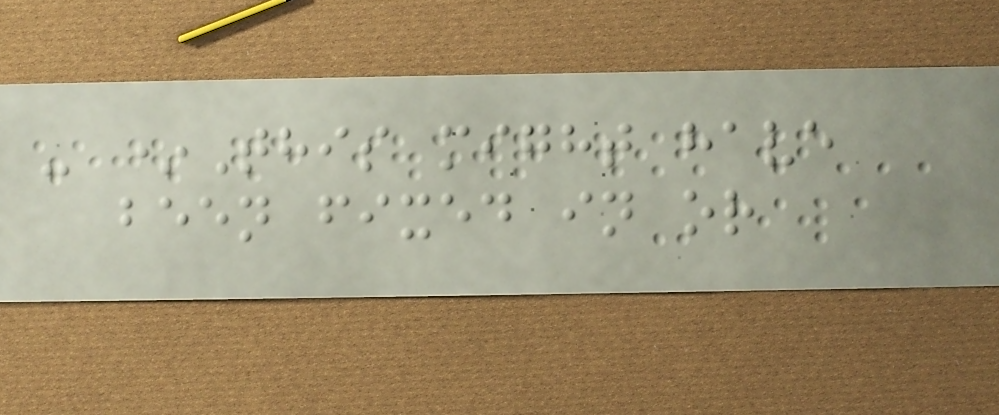- *This might have
been fixed in or
